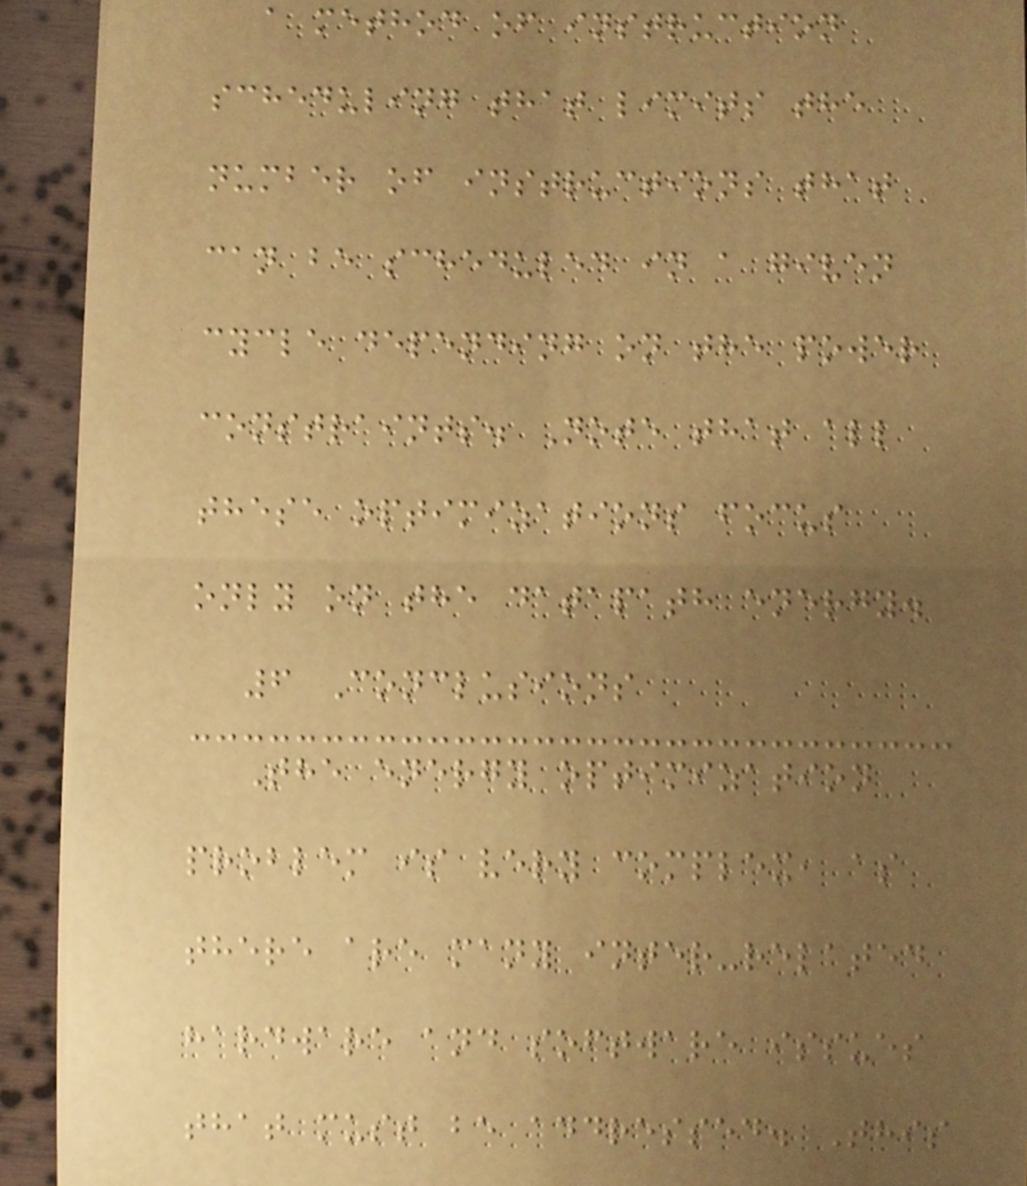a method of instruction
scheduling that limits the
number of instructions that
can be scheduled in a given
cycle depending on the power
constraints. Note that all
these optimizations focus
only on the datapath energy.
6 Conclusions
The energy optimization
problem is very complex, as
there are many inter-related
hardware and software issues
that must be addressed. This
